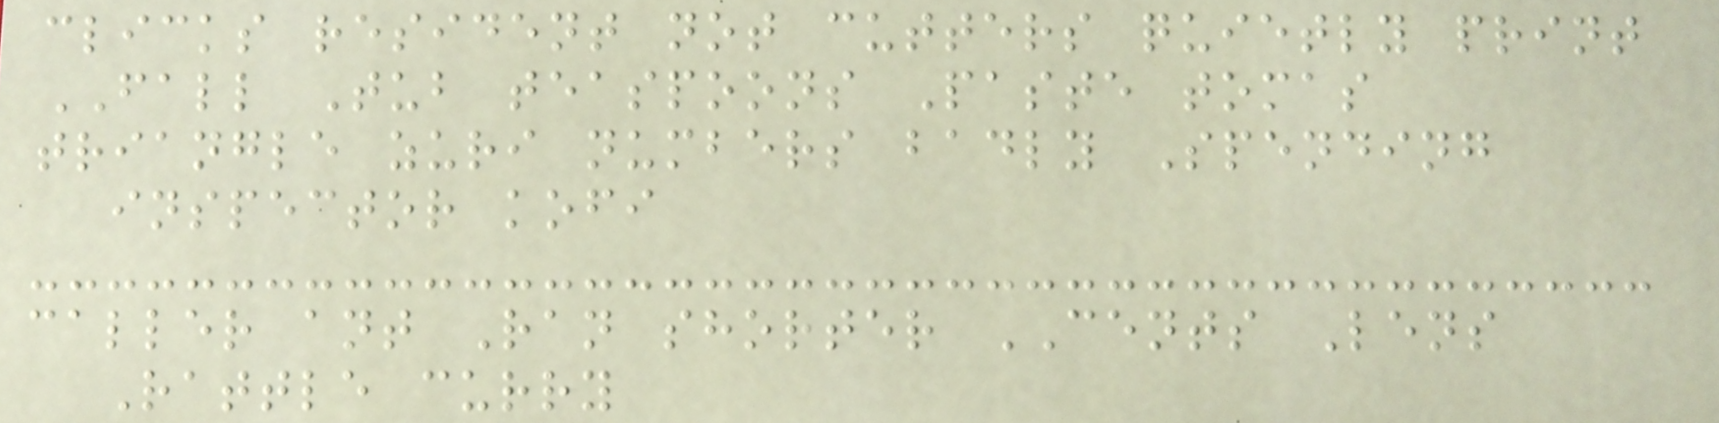clicks resident not cutters quietly print
FALL Tub teaspoons Paste tomas
triangle zuri numbers badly Spending
inspector kofi
caller ant Ran shorter CENTS Lens
Rattle curry
